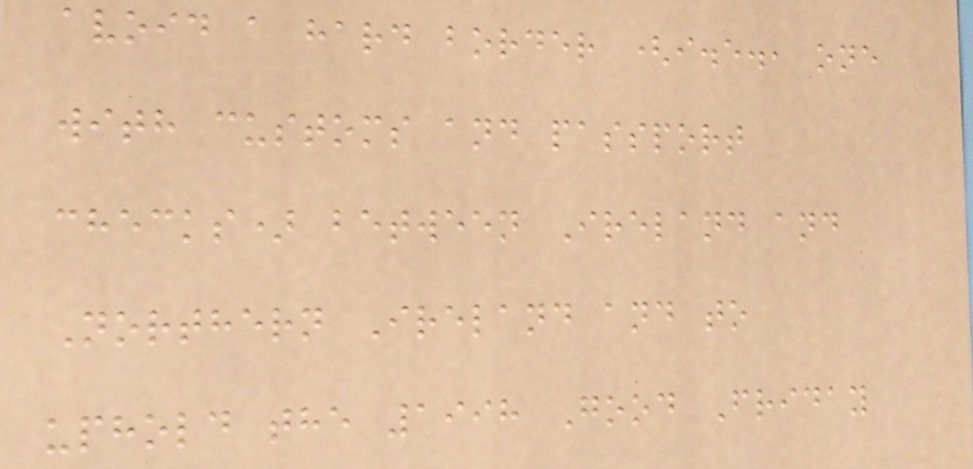avoid a hard border (i.e., one
with customs and passport
checks) between Ireland and
Northern Ireland and to
uphold the 1998 Good Friday
